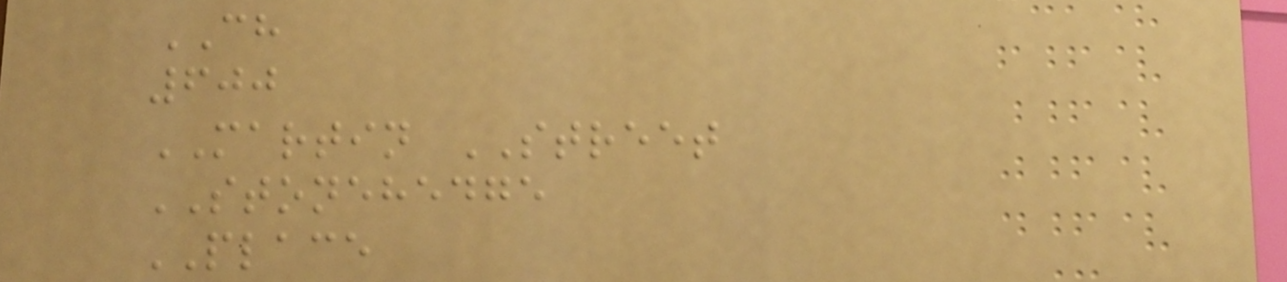CH
600
MARTIN STREET
STONEHEDGE
PLACE
